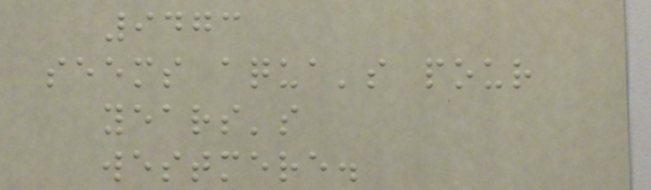9473
seems aqua's pour
years's
westmere.
